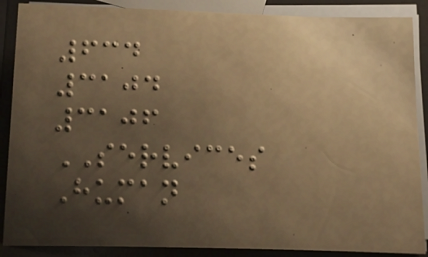634
3104
3106
SERVICES
Human
